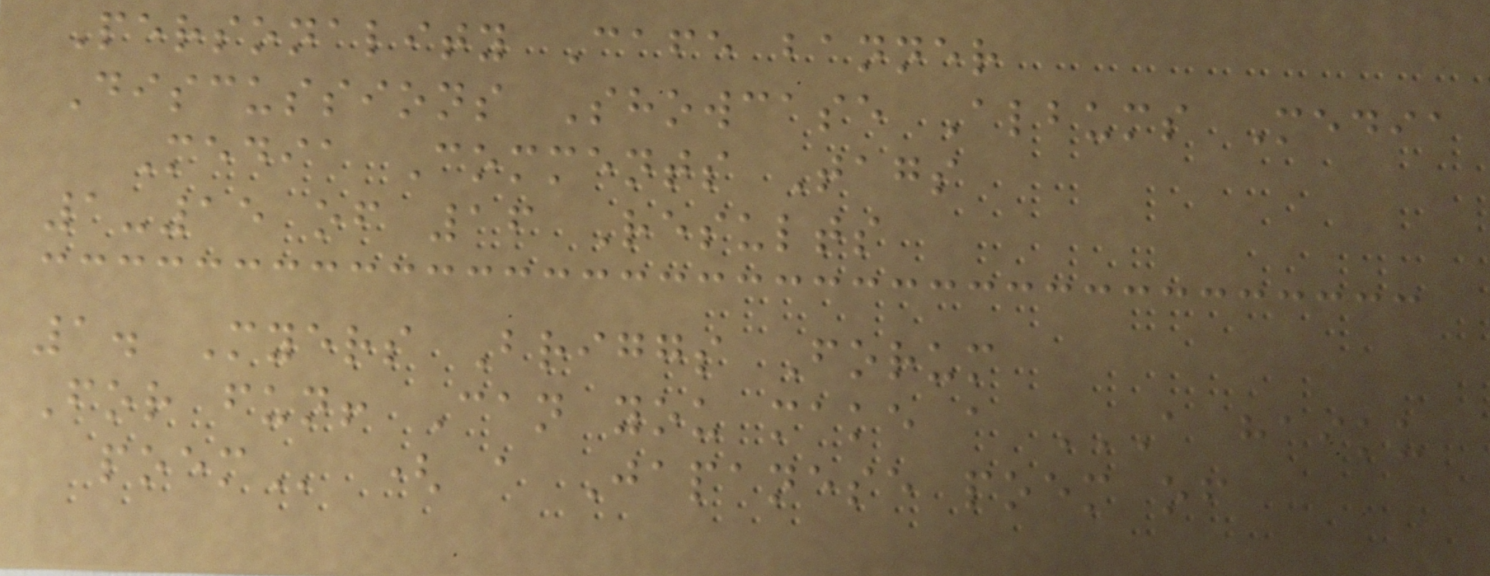Personality Cafe banner
Discussions Showcase Albums Media
Media Comments Tags
1-15 of 16 Results
1. Myers Briggs Forum
For fun! Can you make a A HAIKU
POEM ( a Japanese poem of
